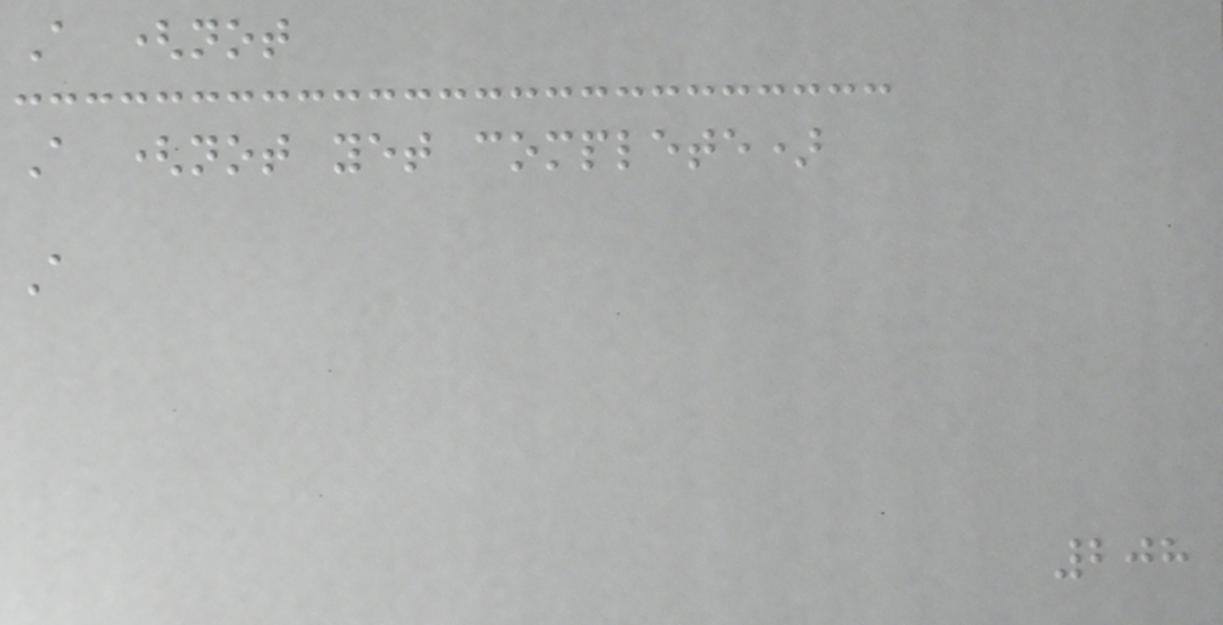A (not
A (not yet complete)
A
208
